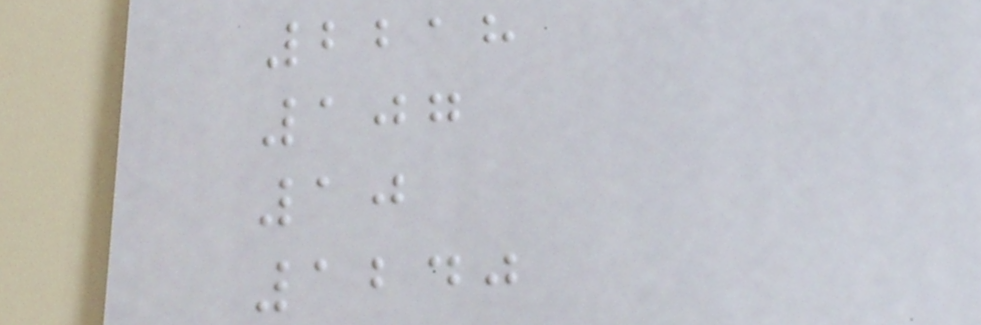2218
107
10
1240
